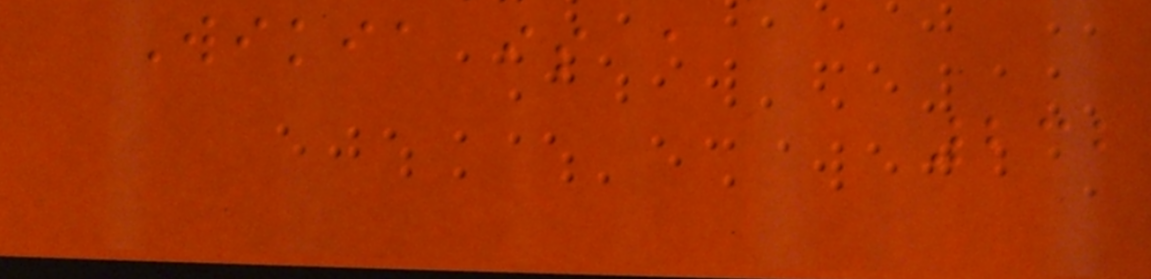Wikia is a
232
